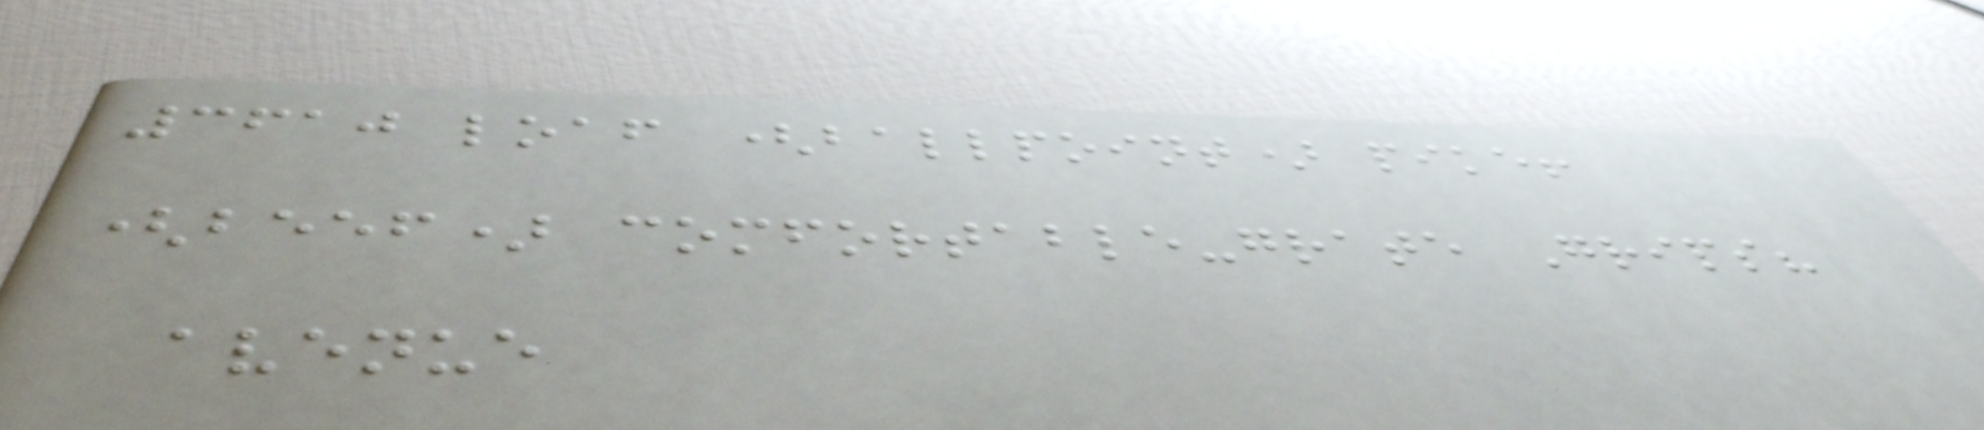3610 loaf (ballpoint) pike!
(beef) comfortable-grate Grips?
avenue
